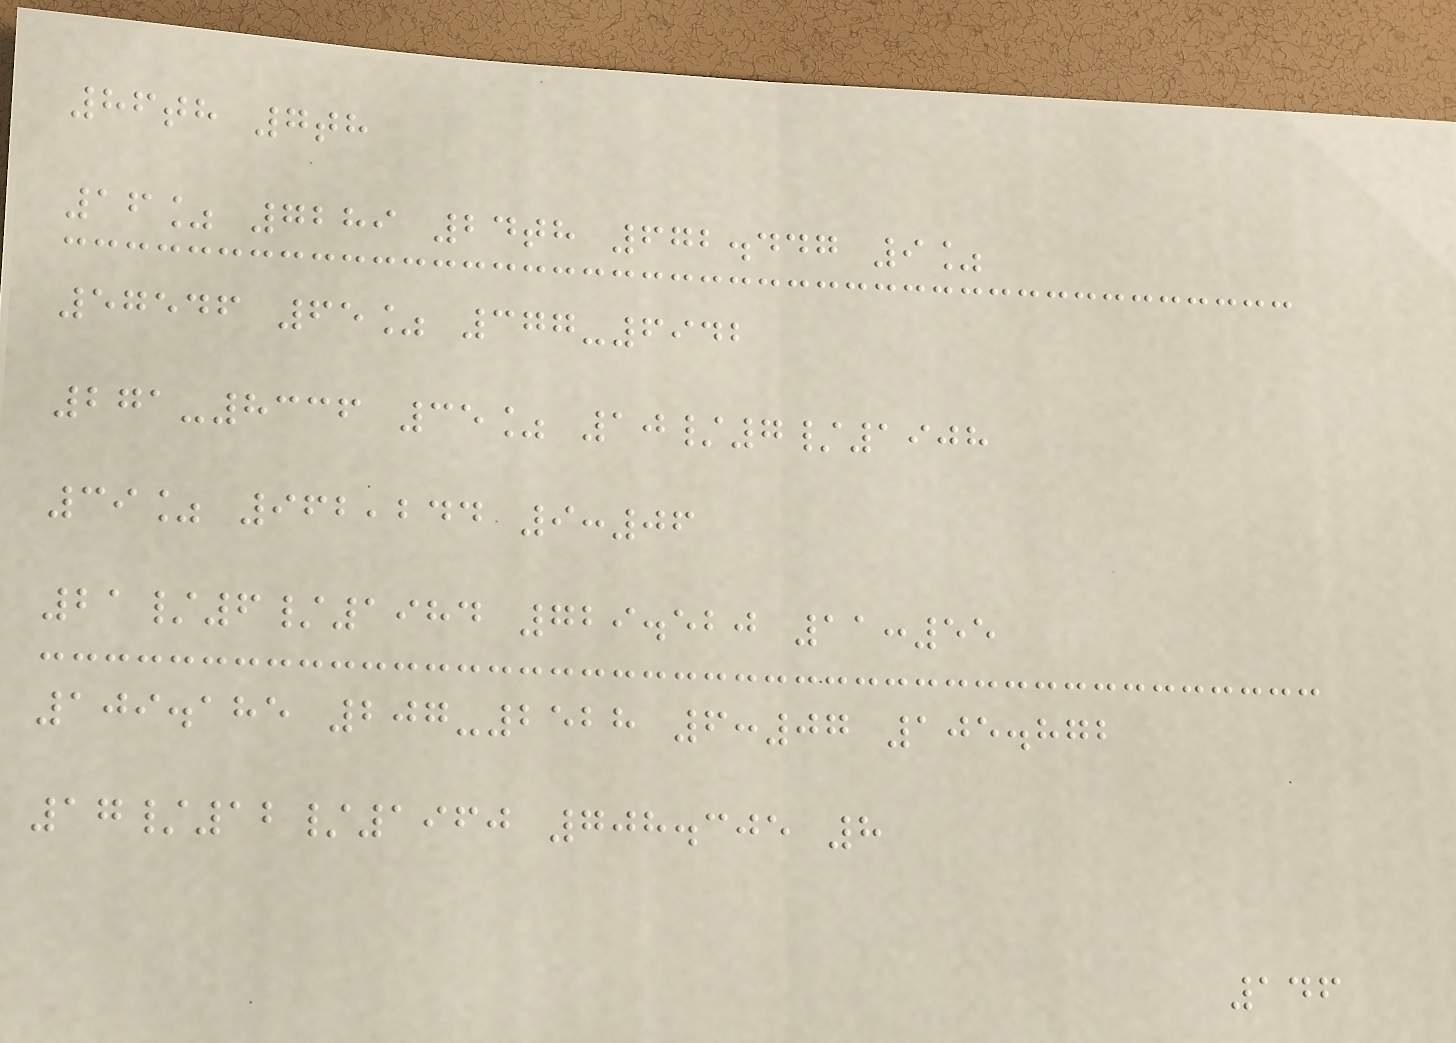86th 7th
16% 7289 24th 672.447 9%
57546 65% 377-6942
271-8336 35% 10/7/1908
39% 962,244 9:06
21/6/1984 729.520 11:55
109.185 207-2528 6:07 105.872
17/12/1960 708.305 8
146
